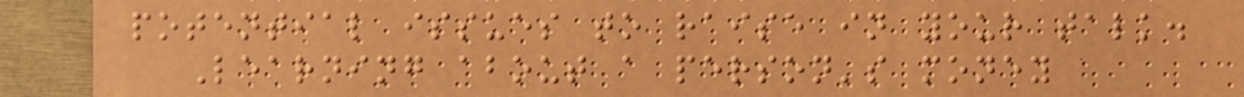potential issues to raise in your talk.
Learning about a person's money
